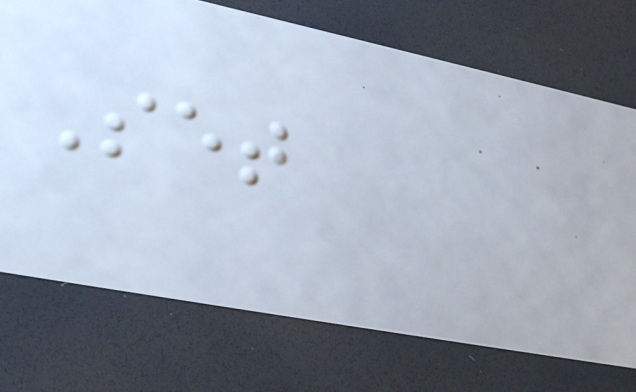Set
